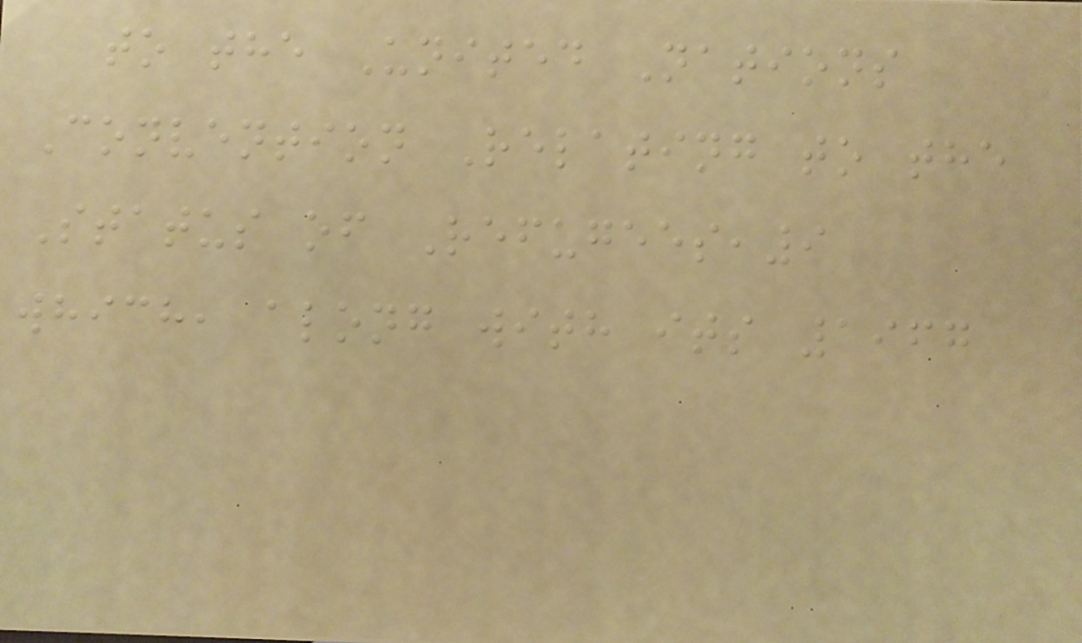to the United Nations
Convention Relating to the
Status of Refugees,9
which, along with its 1967
